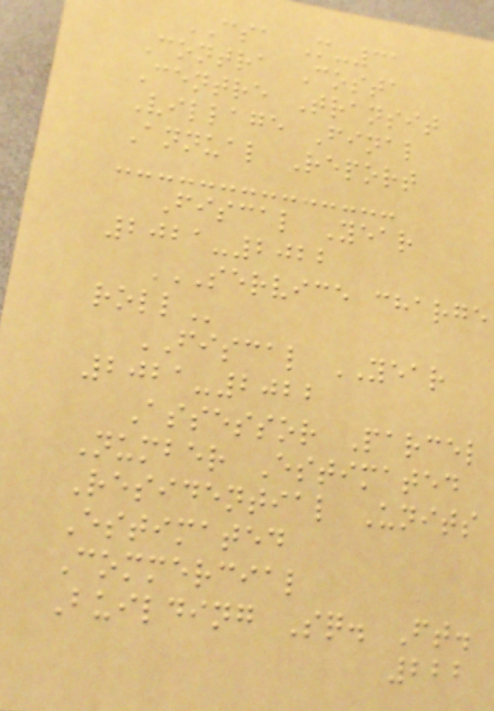CSA M-31
Contra Costa
Centre Transit
Village Final
Annual Report
Fiscal Year
2021-2022
SERVICE CHARGE
ROLL
FISCAL YEAR
2021-2022
Assessor Parcel
Number Estimated
Residential Units
Estimated
Commercial
Building Sq. Ft.
222
